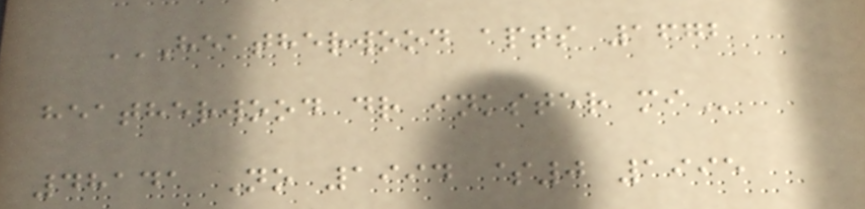HEATHERWOOD APTS 1672
HEATHERWOOD DR INKSTER MI
48141 No 1994 $0 1995
